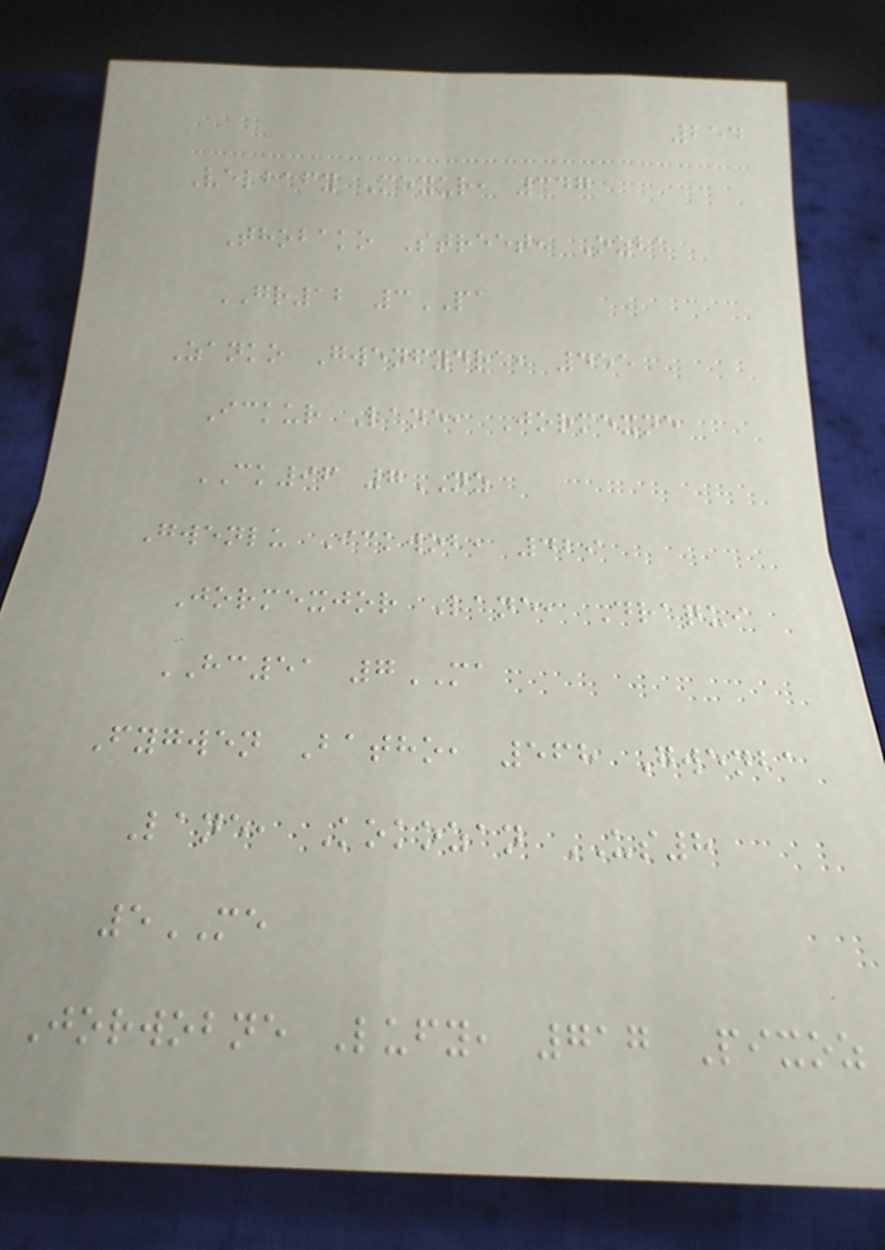254
Velbafy Mexur, 347
Thobako Street, Ozba
GR12 3PA
Zanko Gwenfydra, 455
Ickur Lane, Jormexne
CK96 7NZ
Gwenlu Ickwob, 429
Jormexjor Lane, Draqui
HC51 7MA
Fygwen Batho, 568 Gwenba
Lane, Kokozan US8
5ME
Jorwobne Lufy, 717 Pixoz
